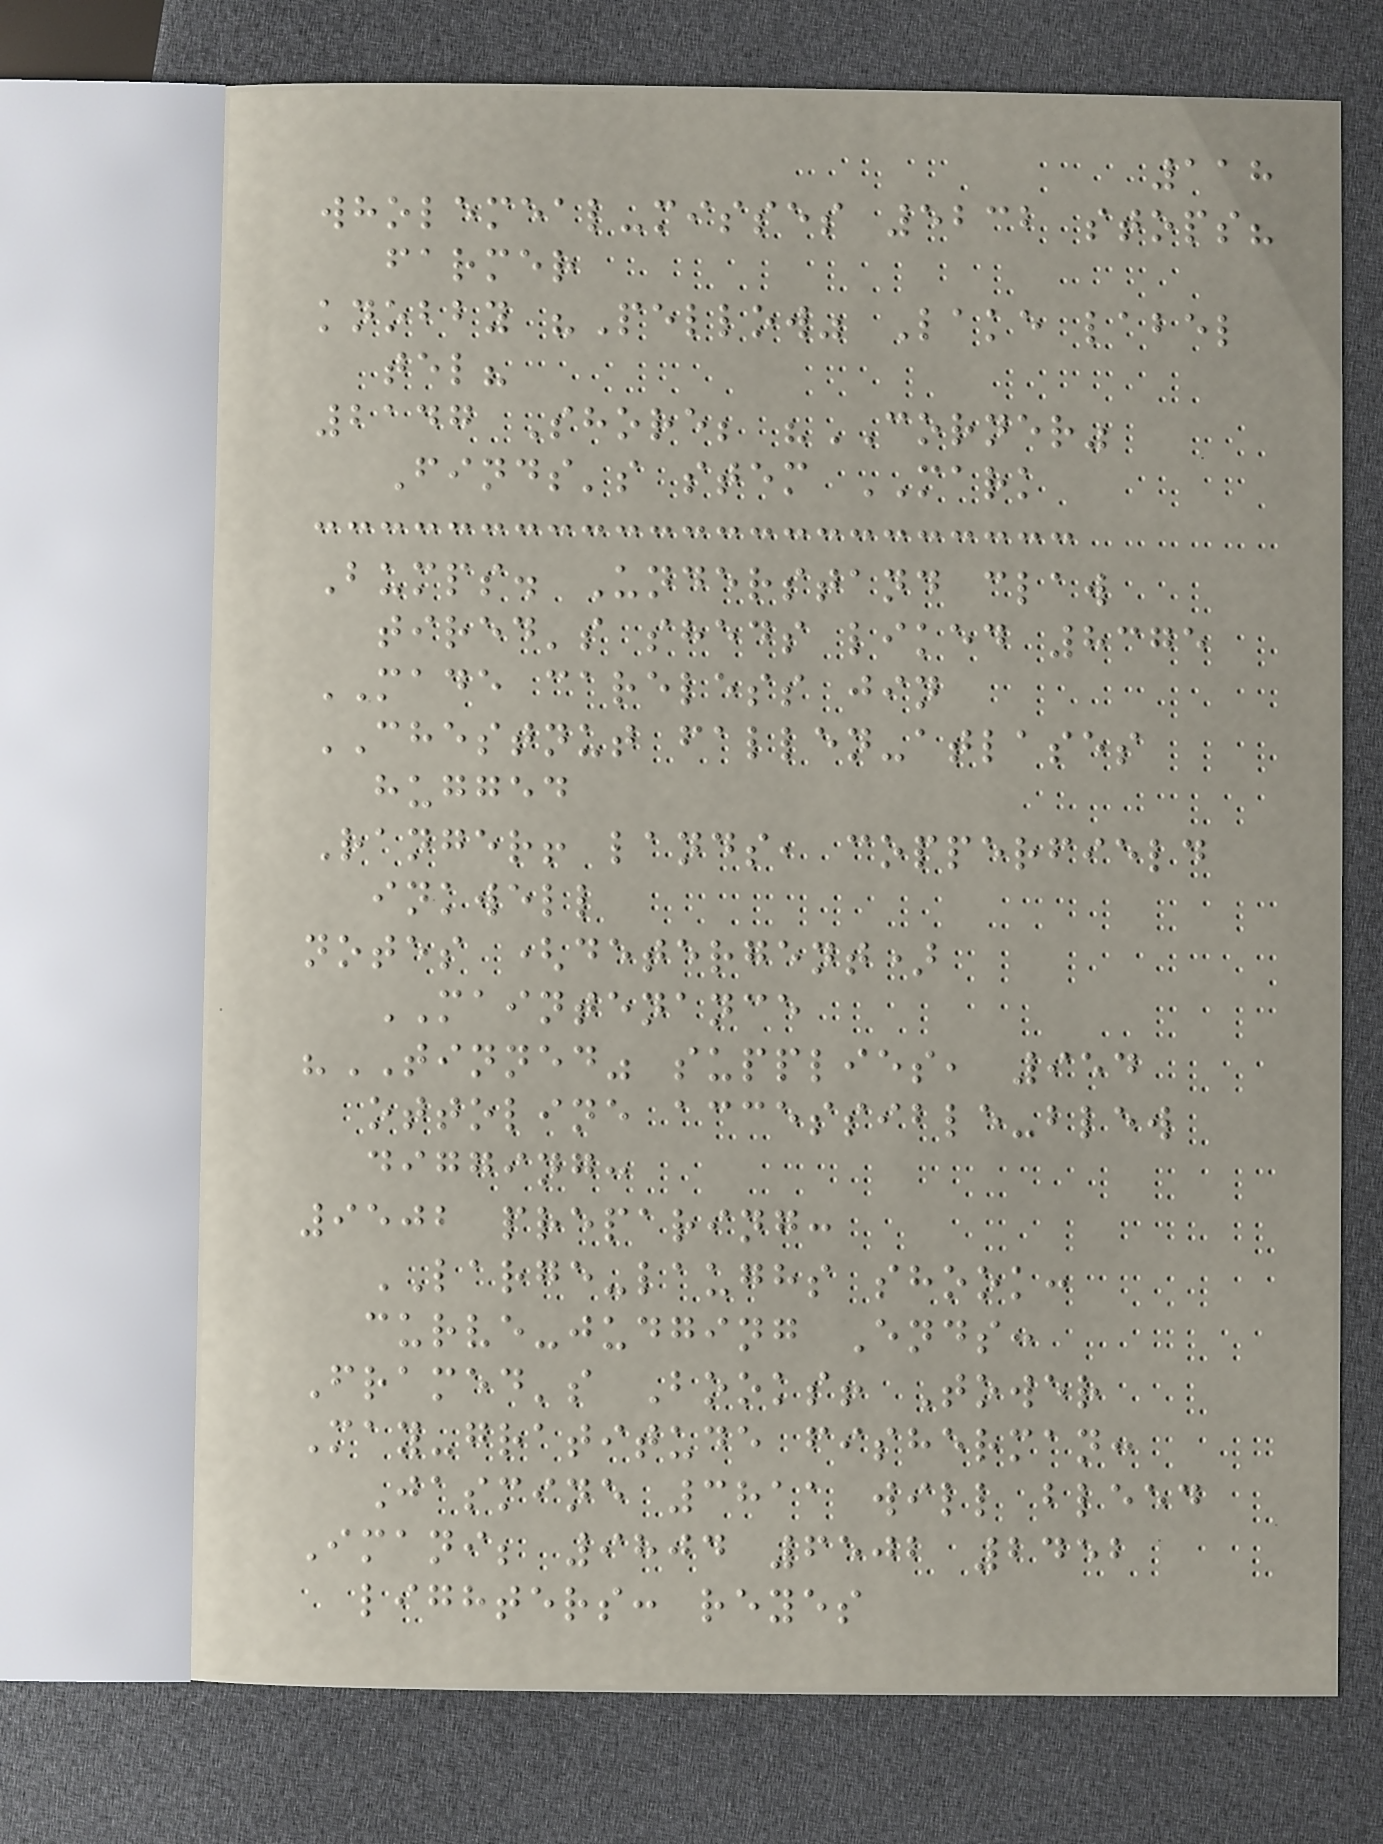118
wholemeal-misses 5232 stops?
farmer
knobby "Pellow" Lake label
tel?
2147 Shore; "CORNER"
Finds's stem MARK
Bumps. Understand claw
tired's sheds liked 8375
MADE careless jin
CHESTNUT fallen-atlases
hugged
Ranger! lands, copperfield
inkwell
notes (detergent)
MAINTENANCE
"TINNED" supplies, 954
ottoline accessible-blew
digging:
9502 preparing:
LARGE-laughs shook:
curve-judging Ends:
Framed's Books! Tower
May-gratitude fisherman:
Jasmine 3811 will bleed
Imani; 9804 6502 2452
lighters: reyes
